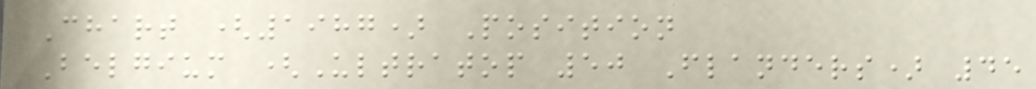Chart (1987) Position
Belgium (Ultratop 50 Flanders) 45
